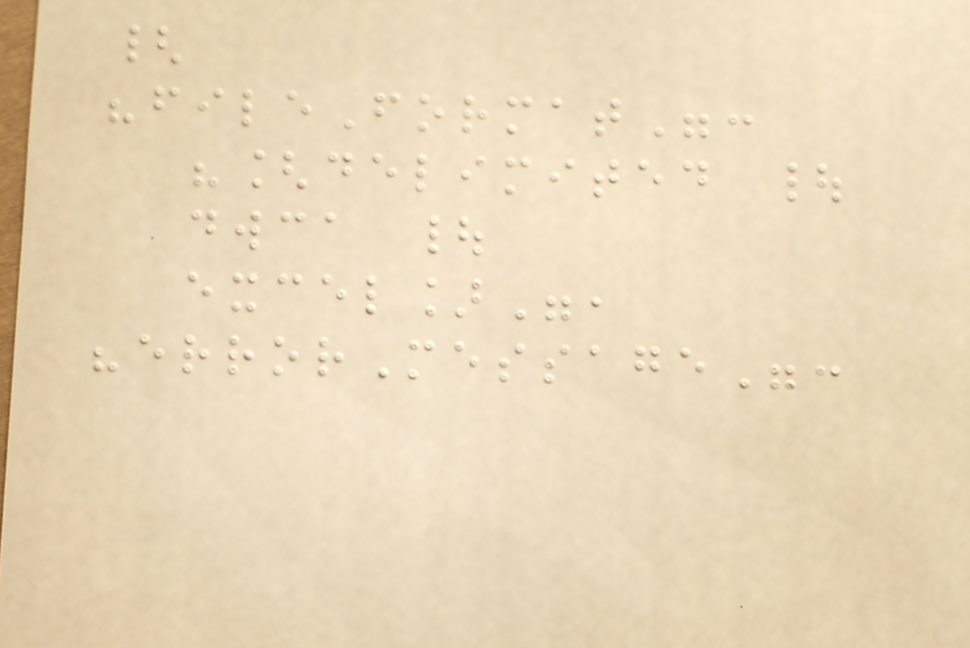{
"fileFormat":
"[delimited |
dwca |
excel]",
"errorMessage":
